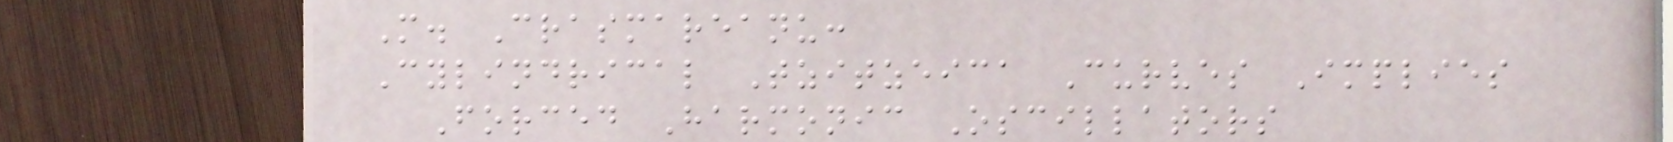M. Crasmareanu:
Cylindrical Tzitzeica Curves Implies
Forced Harmonic Oscillators
